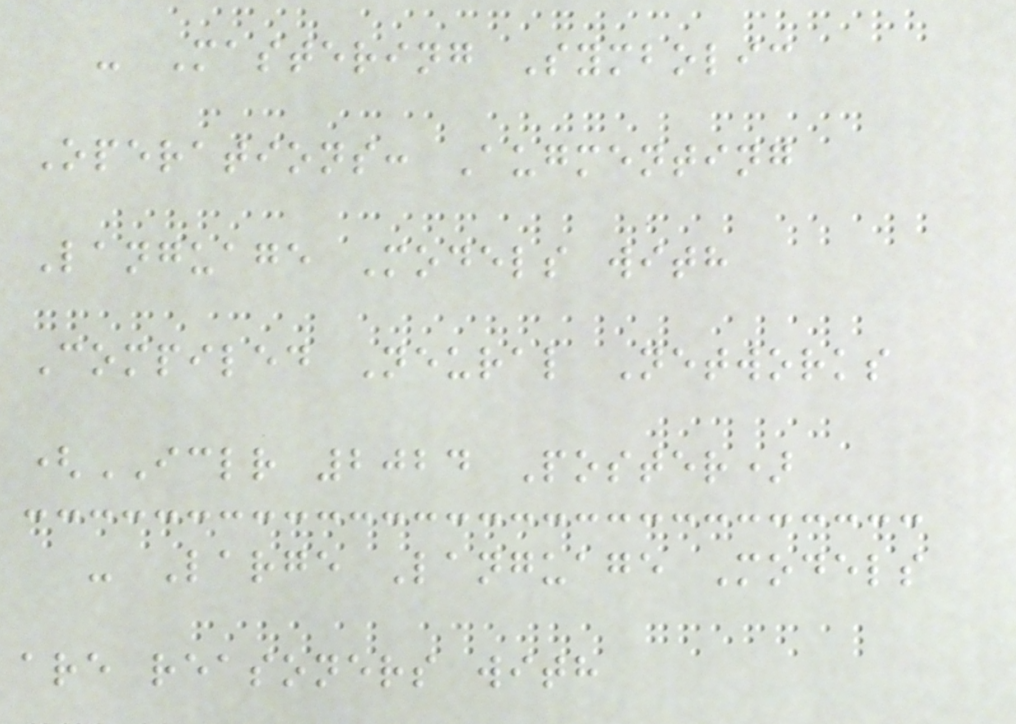- Mastering Symbolic
Operations: Augmenting
Language Models with
Compiled Neural Networks
(ICLR 2024 Poster)
- Large Language Models
are reasoners with
